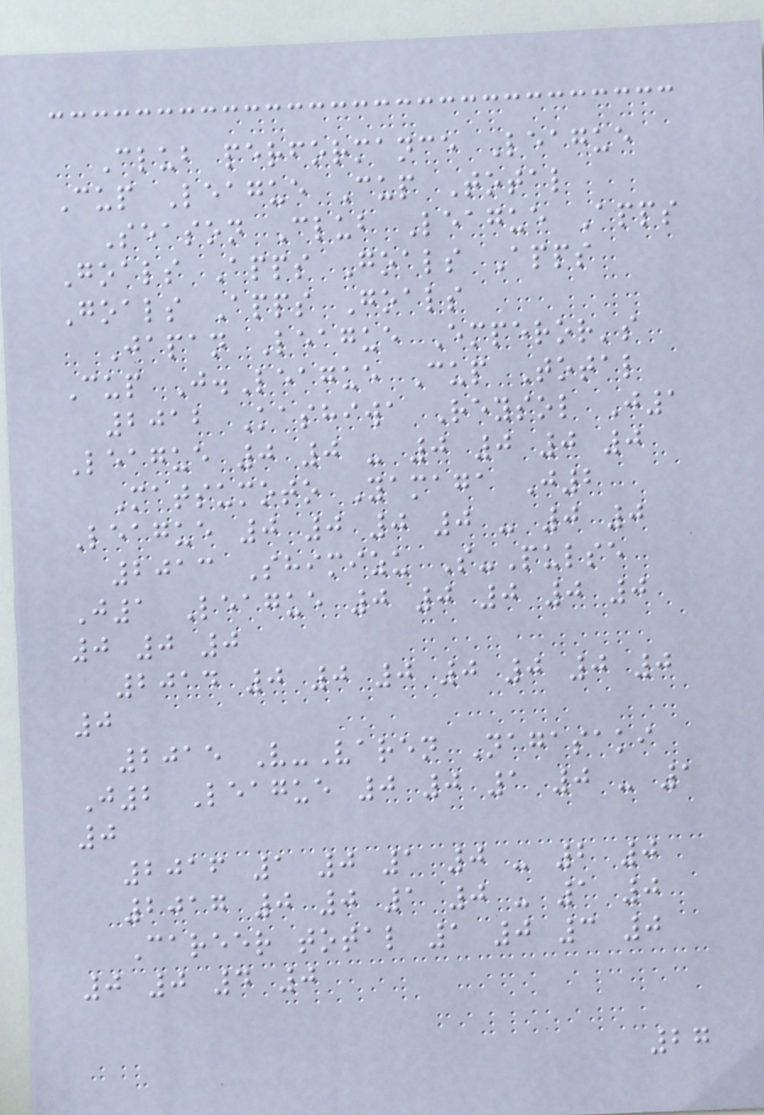Club performance League
Cup League Cup Total
Season Club League Apps
Goals Apps Goals Apps
Goals Apps Goals
Japan League Emperor's
Cup J.League Cup Total
2012 Kashiwa Reysol J1
League 0 0 - 0 0 0 0
Matsumoto Yamaga J2
League 0 0 0 0 - 0 0
2013 Shimizu S-Pulse
J1 League 0 0 0 0 0
0 0 0
2014 0 0 0 0 0 0 0
0
2015 V-Varen Nagasaki
J2 League 0 0 1 0 - 1
0
2016 1 0 1 0 - 2 0
2017 0 0 1 0 - 1 0
Career total 1 0 3 0
0 0 4 0
27
